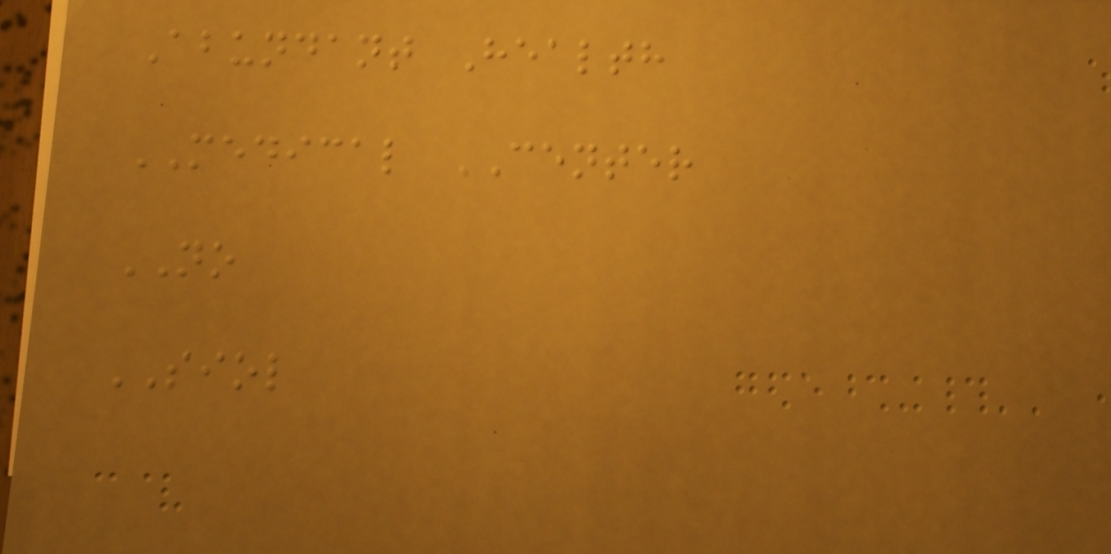Abundant Health
MEDICAL CENTER
NO
SIOL
